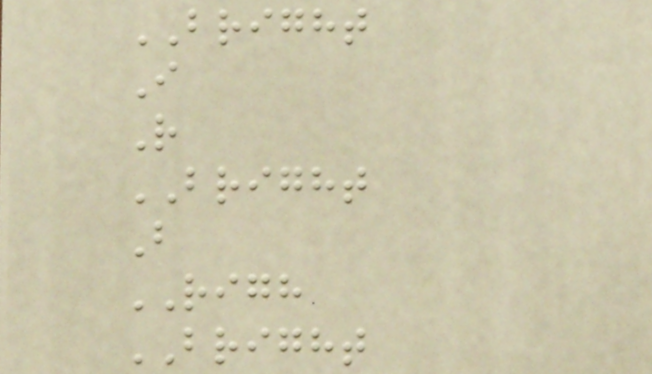BRIGHT
I
R
BRIGHT
B
RIGH
BRIGHT
